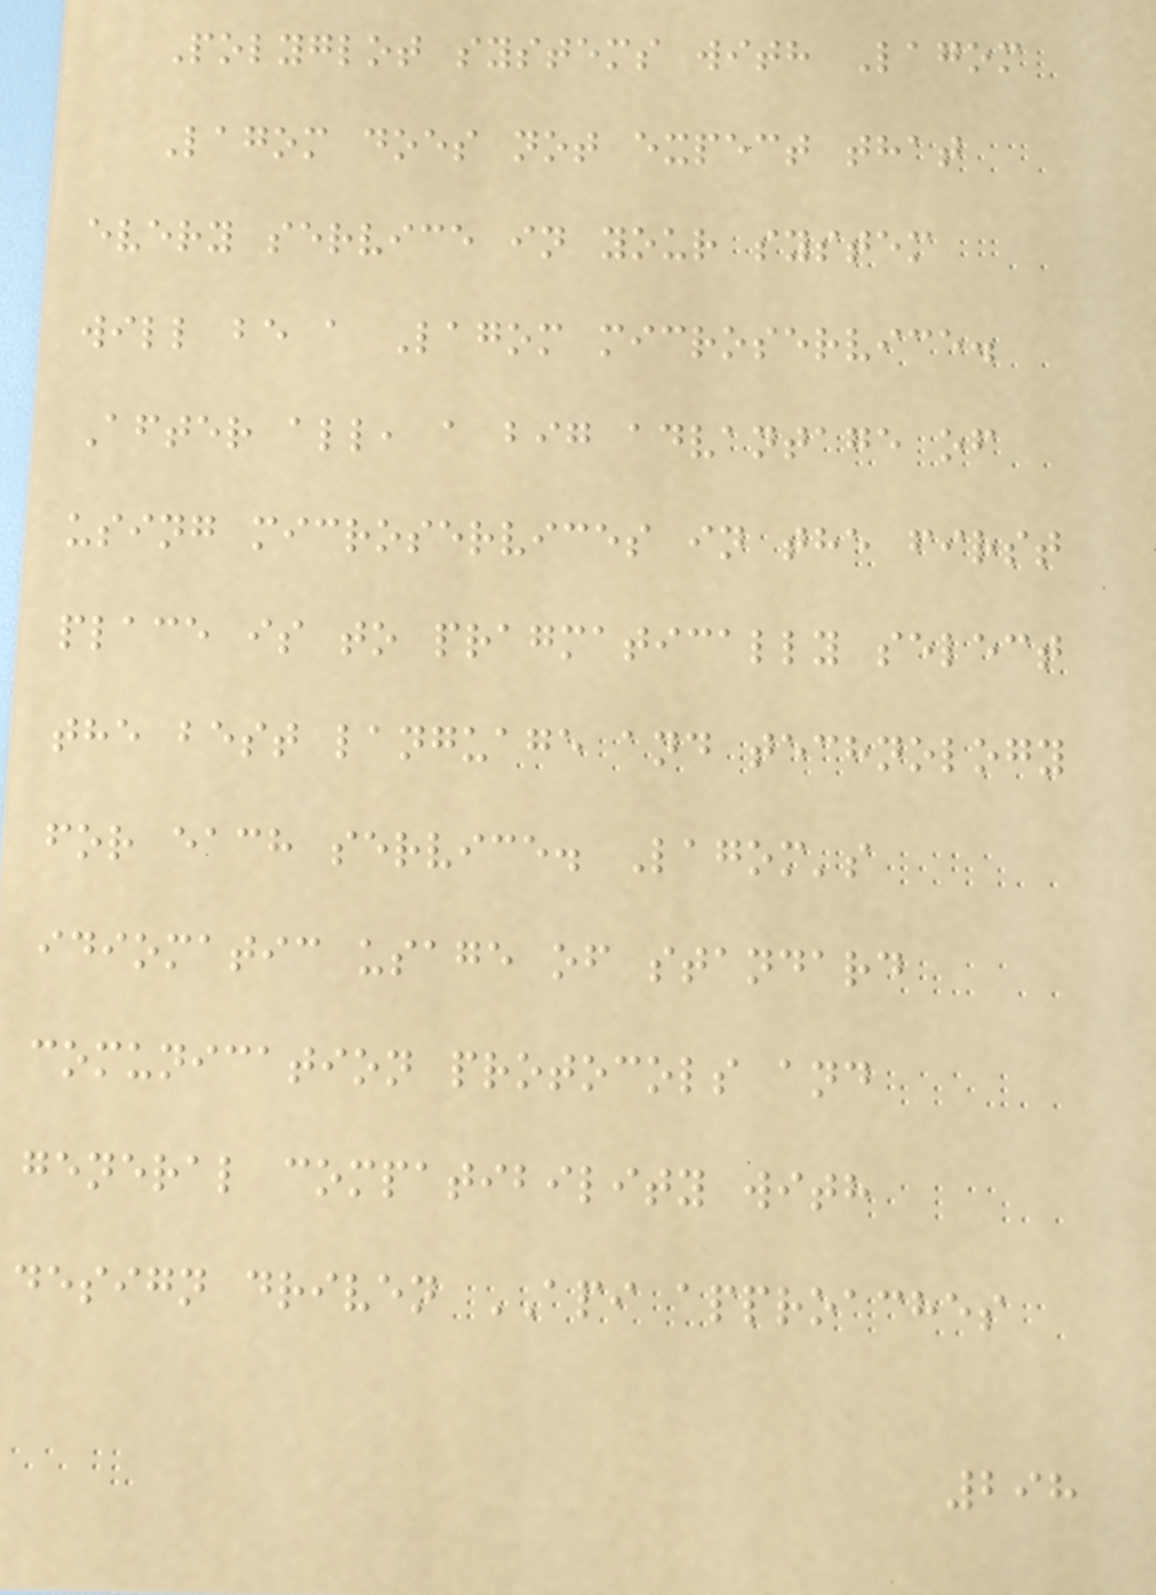Polyglot systems with Lagom
Lagom does not expect that
every service in your system
will be a Lagom microservice.
After all, a big advantage of
using microservices in the first
place is to pragmatically select
the best language and technology
for each service. Lagom's
idiomatic usage of standard
comunication protocols and
general compatibility with
design driven API approaches
298
